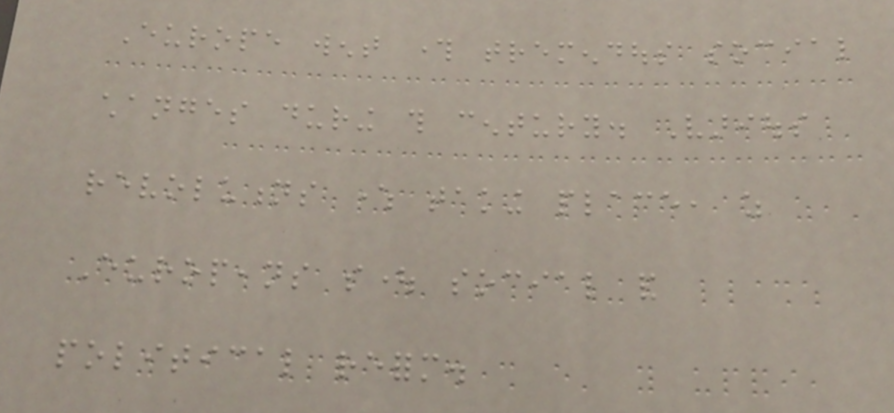Europe went through tremendous social
changes during this century. Various
revolutions where taking place, as
Europeans sought social and
political reform.
